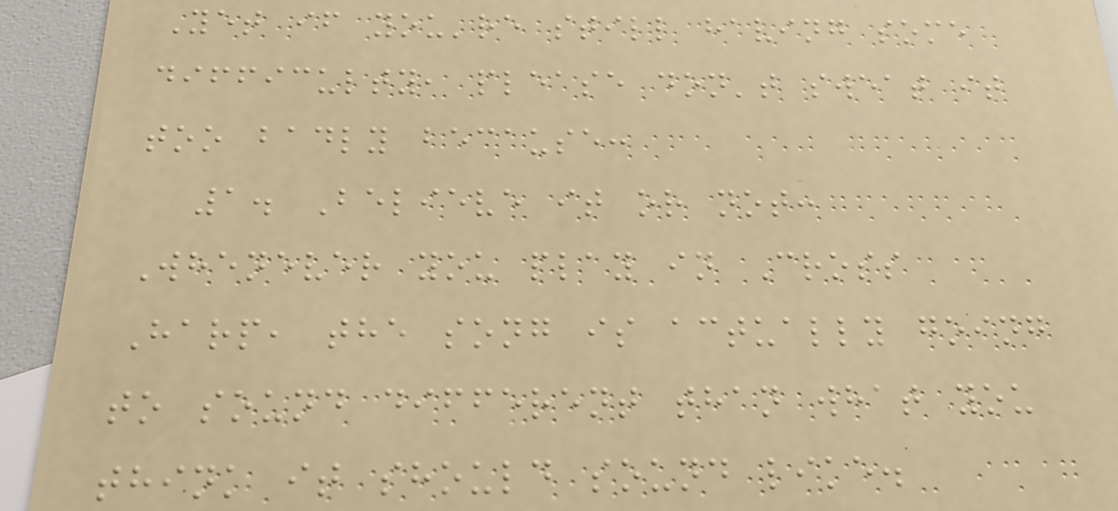Yet if you're still having some
difficulty, please don't sweat it
too badly because:
1. Believe it or not:
Whenever you play in Cross
Harp, the song is actually going
to sound different than what you
think it should sound like.
